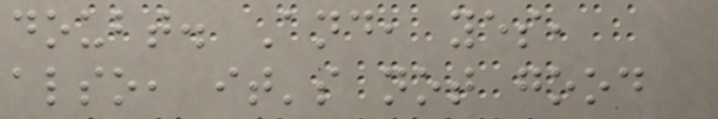doubt. And, yes,
also, it's not good
